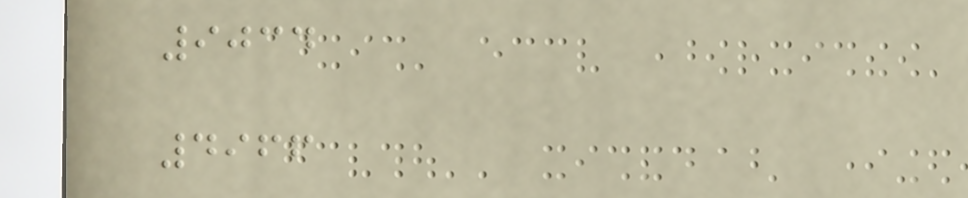9034
4966
